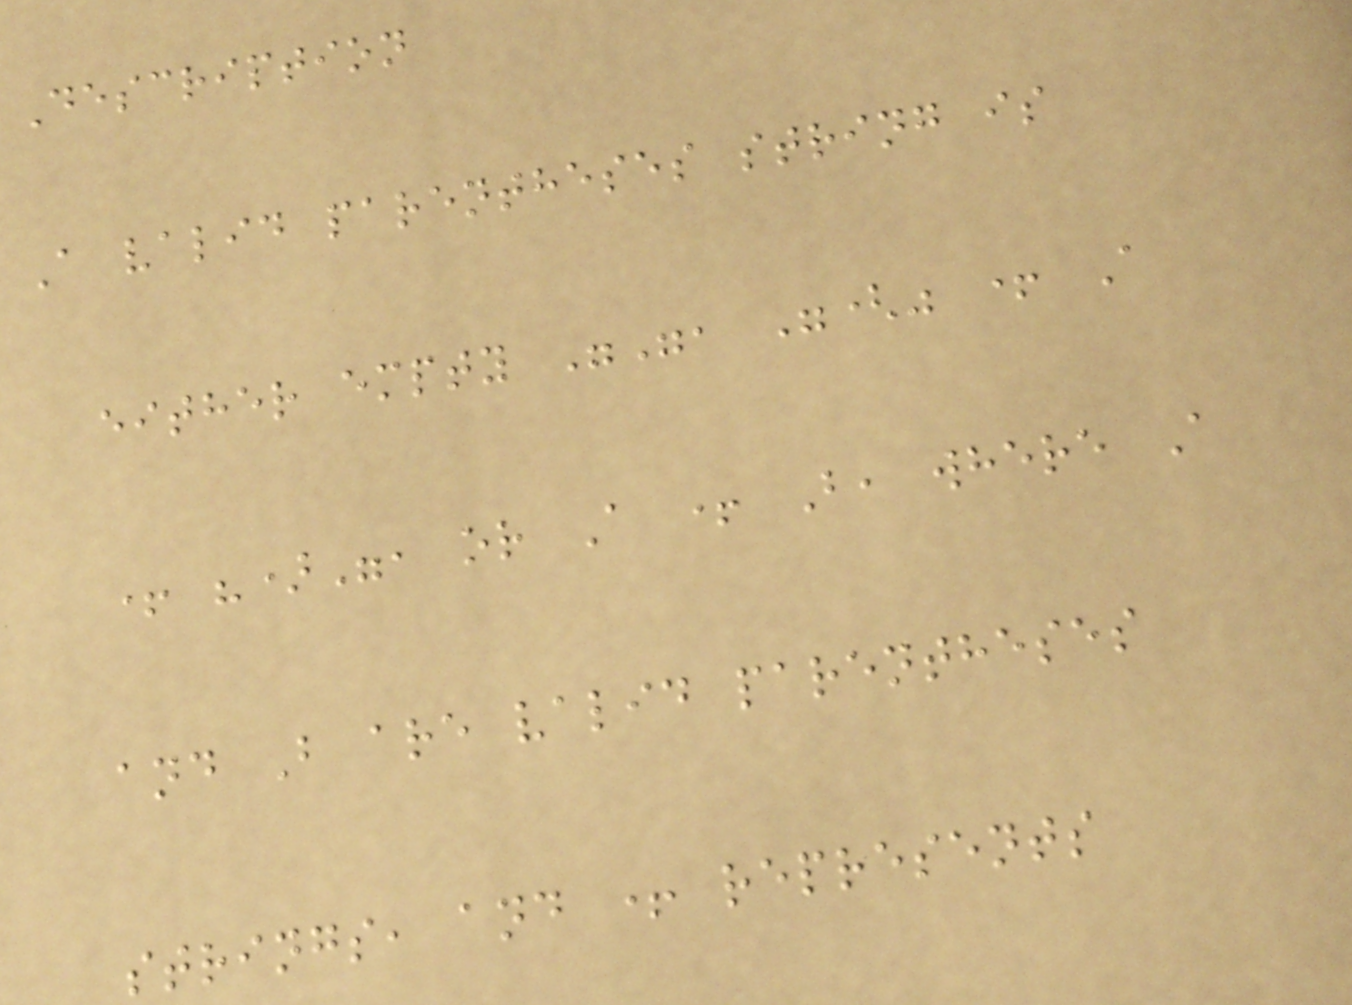Description
A valid parentheses string is
either empty "", "(" + A
+ ")", or A + B, where A
and B are valid parentheses
strings, and + represents
